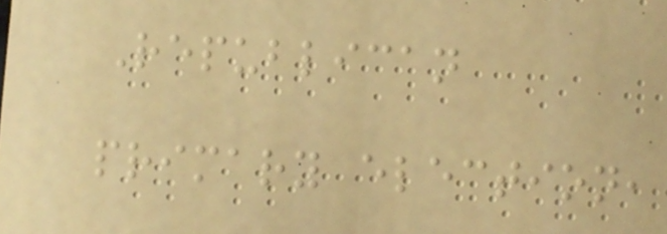Republican
primary election,
